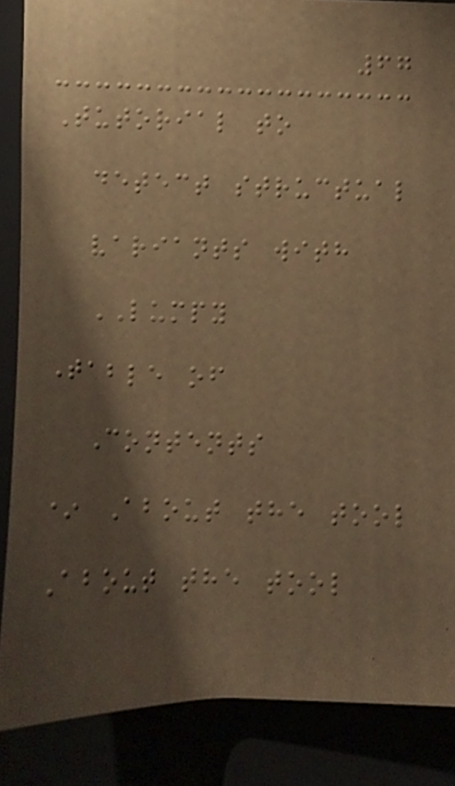67
Tutorial to
detect structual
variants with
LUMPY
Table of
Contents
* About the tool
About the tool
